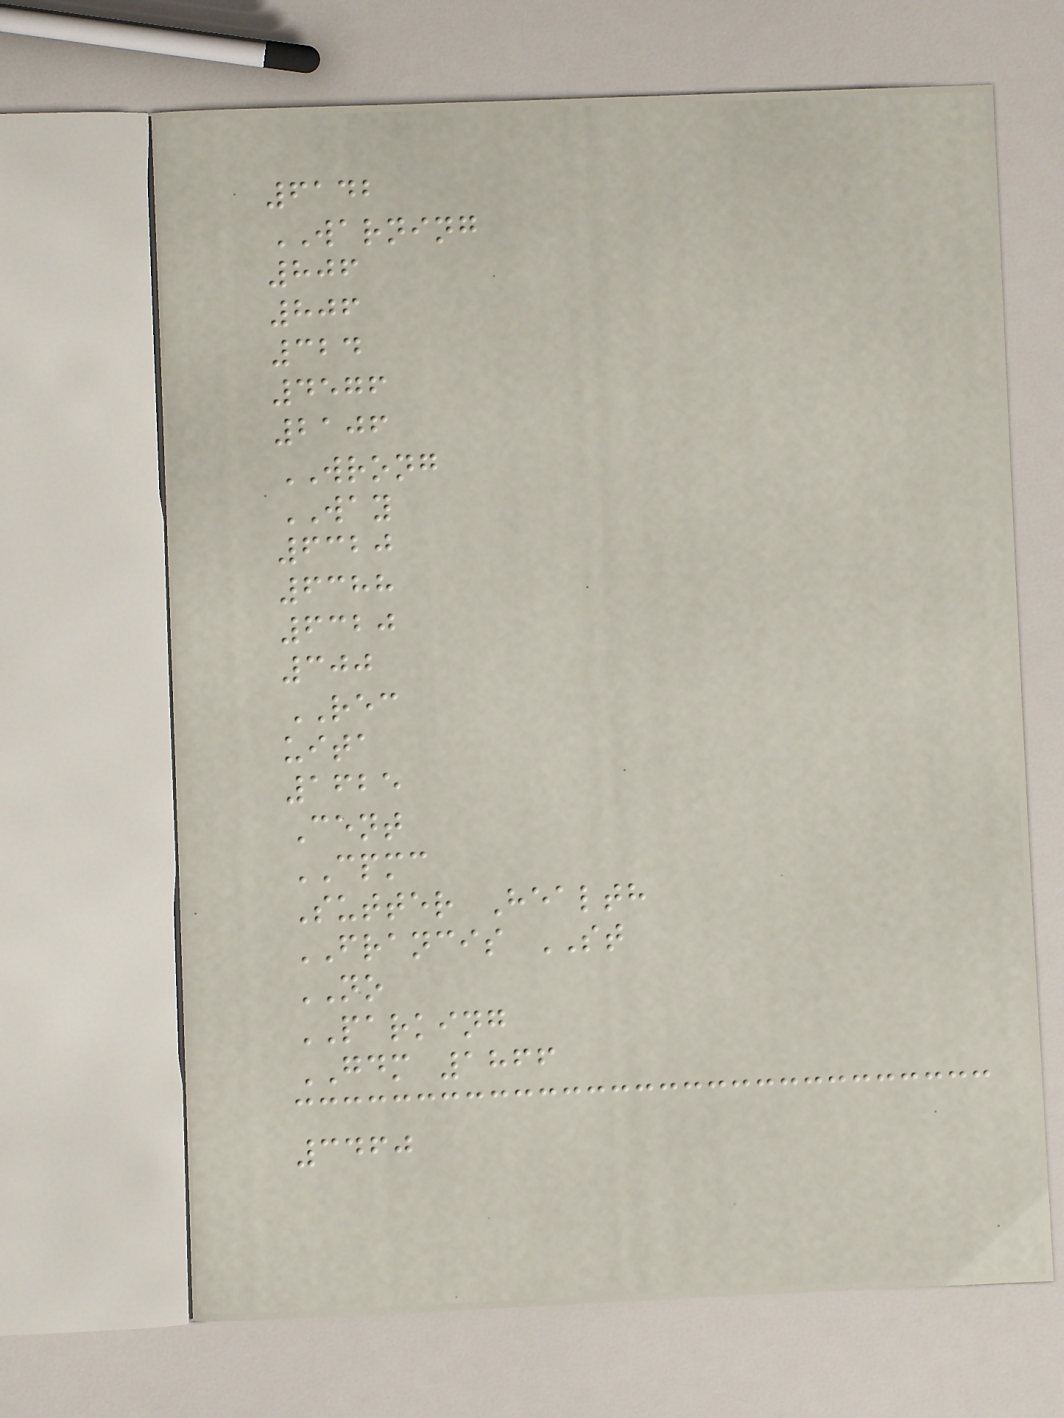6142
WARNING
806
806
324
4576
2106
WRONG
WAY
6320
6388
6320
300
REC
uita
1625
Cent
CPMC
Sutter Health
FRANCIS ST
NO
PARKING
GDM 1866
3460
